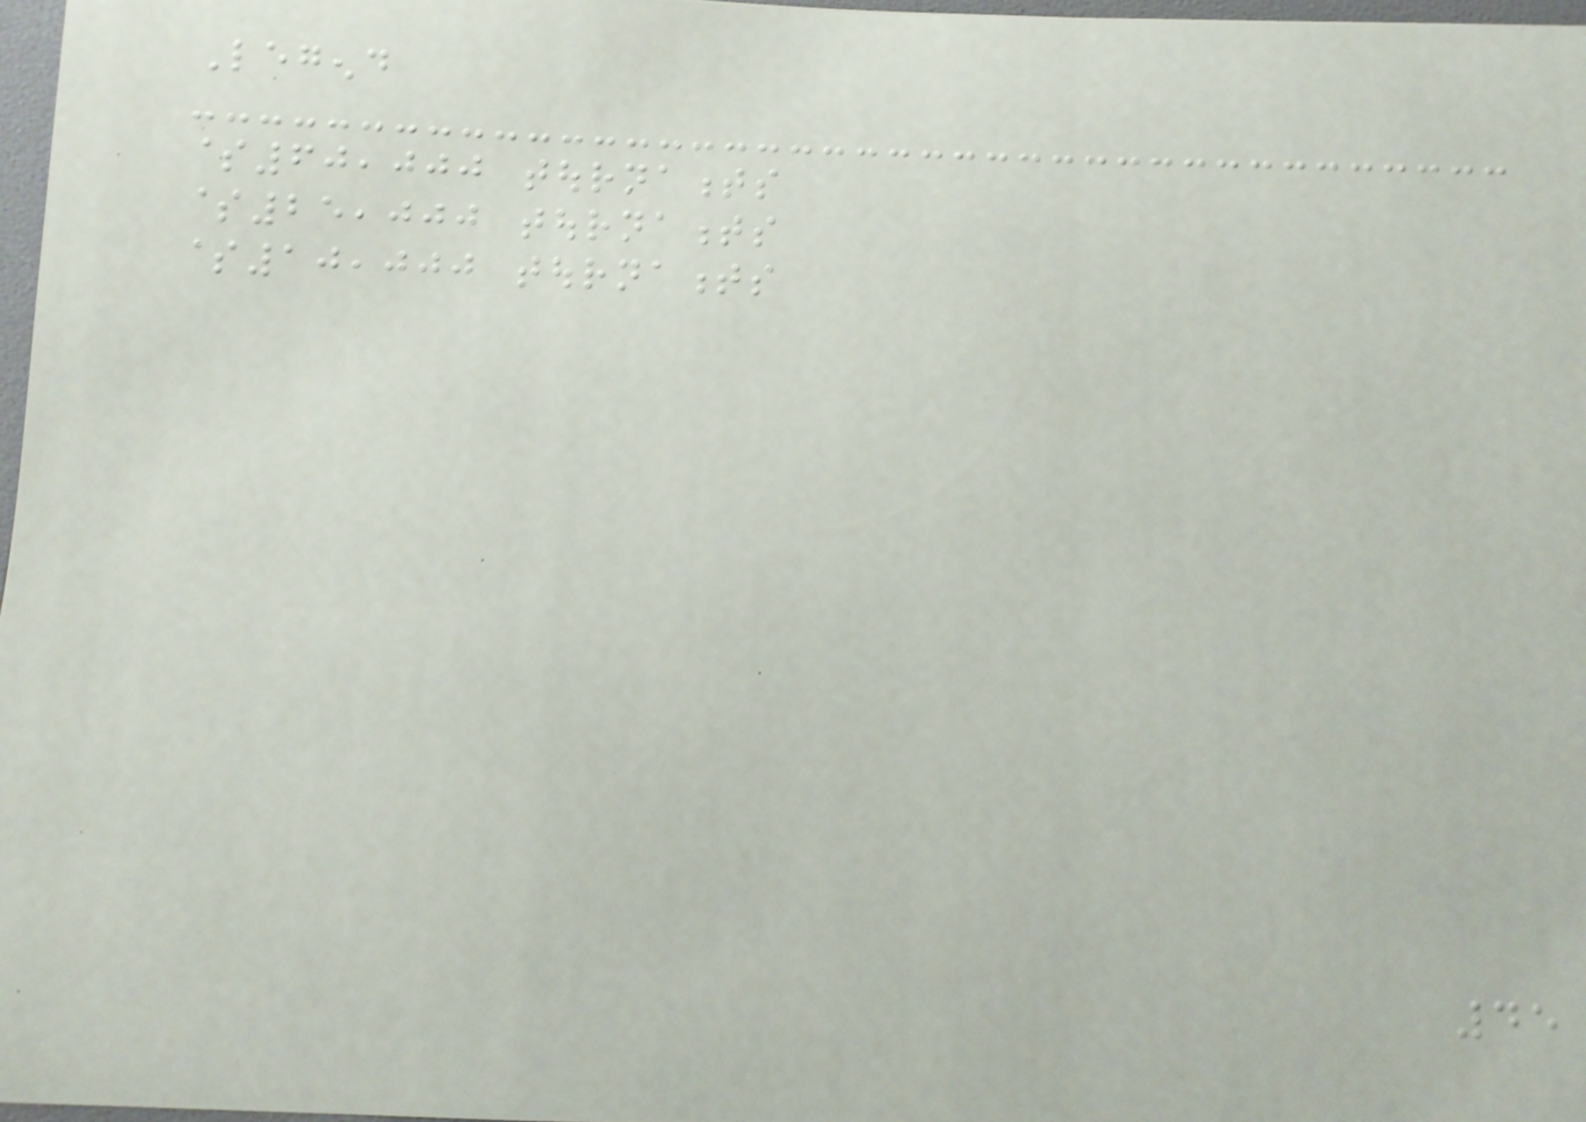Legend
$60,000 tournaments
$25,000 tournaments
$10,000 tournaments
45
